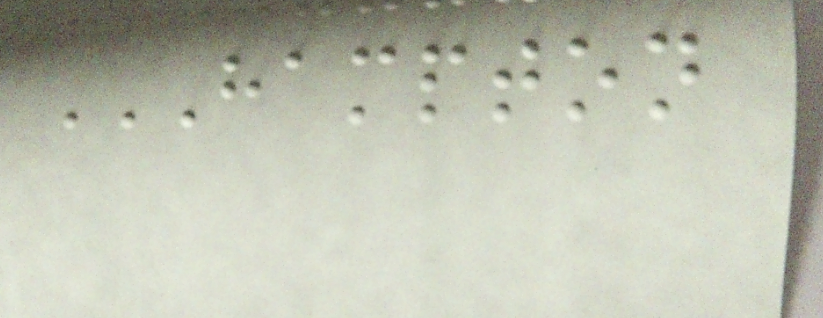HAMPTON
